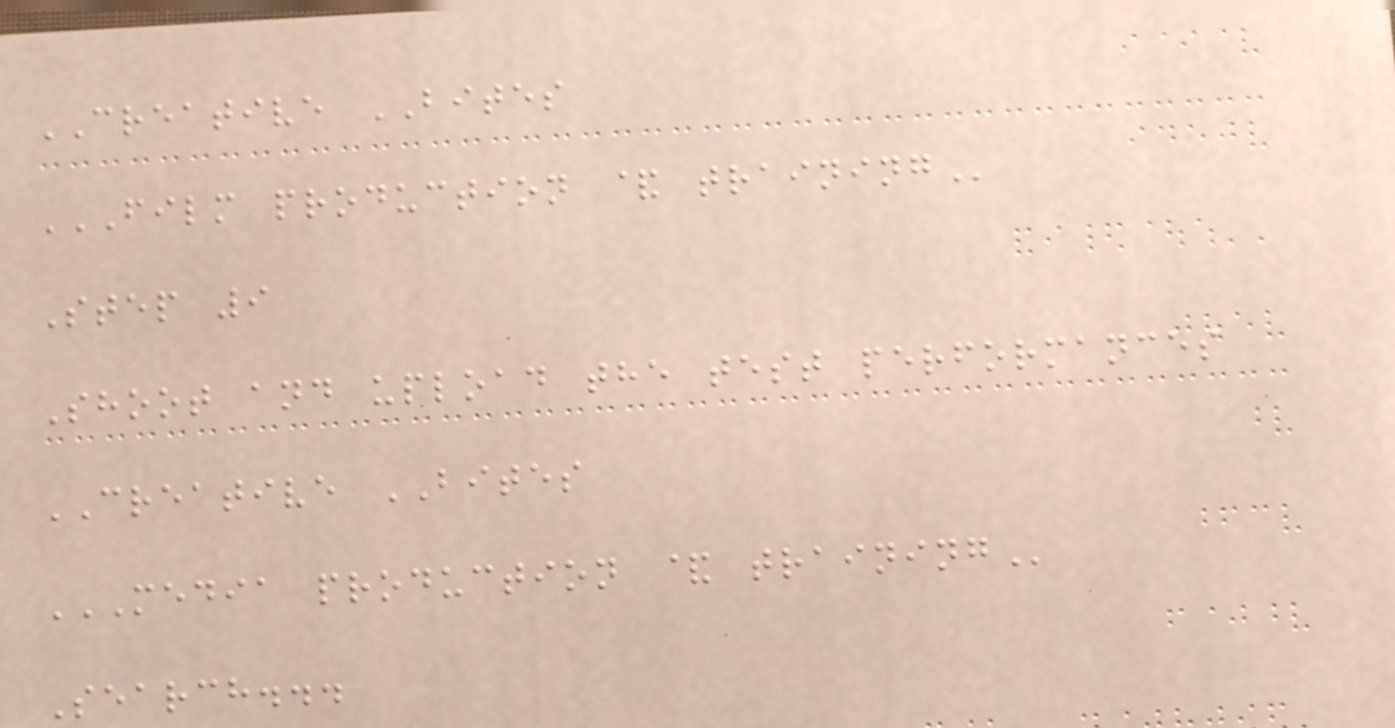CREATIVE BITES
FILM PRODUCTION & TRAINING
Step 9
Shoot and upload the test performances
CREATIVE BITES
MEDIA PRODUCTION & TRAINING
Search...
